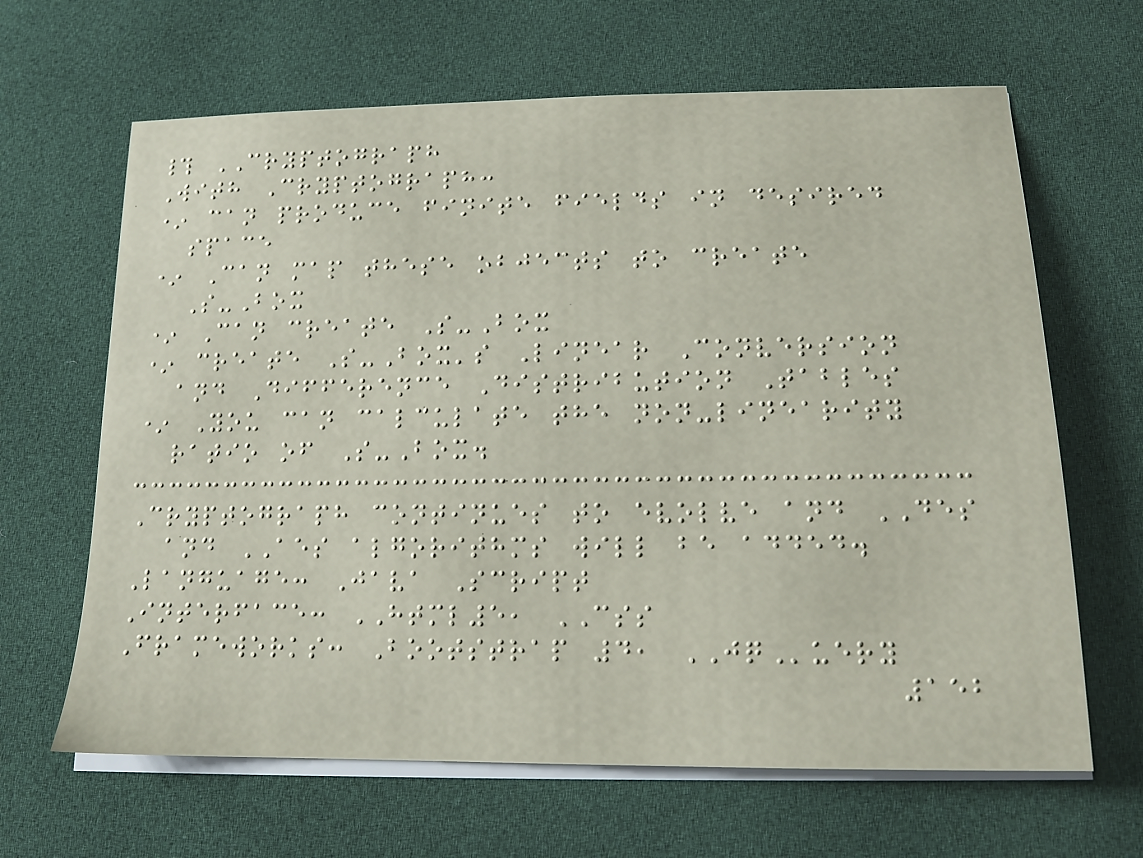# CRYPTOGRAPH
With Cryptograph:
* can produce finite fields in desired
space
* Can map these objects to create
S-Box
* Can create S-Box
* create S-Box's Linear Conversion
and Difference Distribution Tables
* You can calculate the non-linearity
ratio of S-Box.
Cryptograph continues to evolve and DES
and AES algorithms will be added.
Language: Java Script
Interface: HTML5, CSS
Frameworks: Bootstrap 4, JQuery
152
